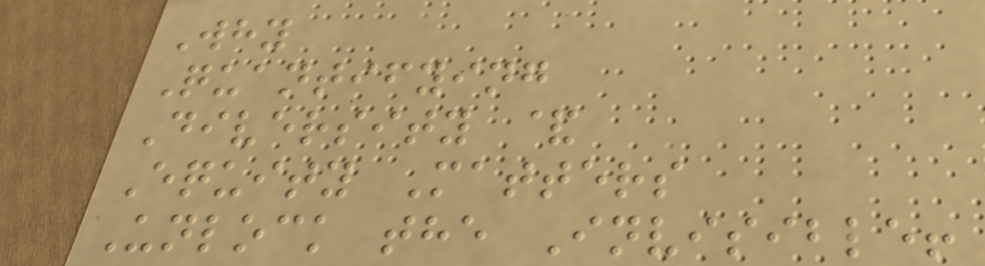Why
Quantifying
Diversity &
Equity Matters
Unlock the Invisible!
